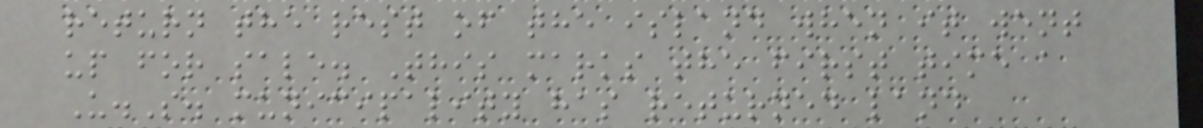return the rest of the island when it went
up for sale. This marks the first time a
U.S. municipality has returned land
